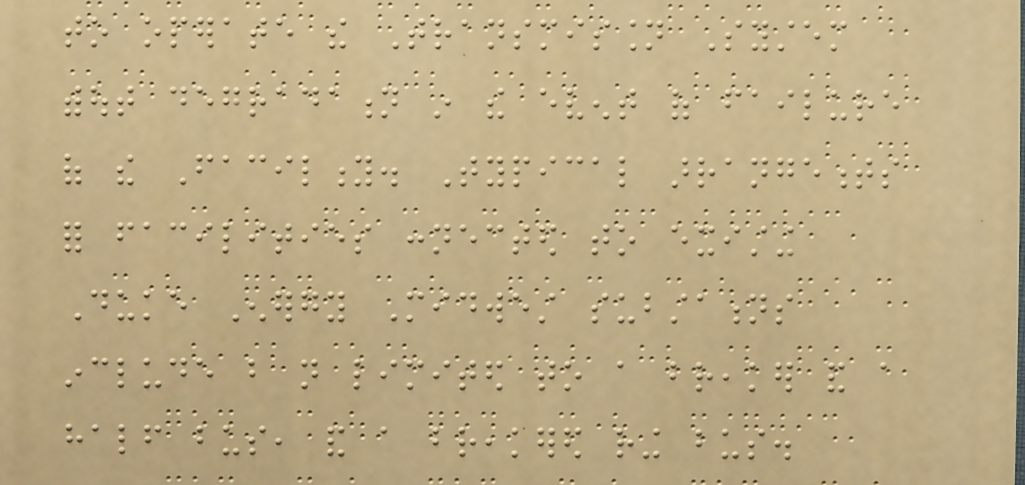to operate the Transmission System
without degradation in the event of failure
of the Facility. Typical arrangements
for facilities connected to existing
Duke Energy Midwest substations
include but not limited to a breaker and a
half bus, and a breakered ring bus.
